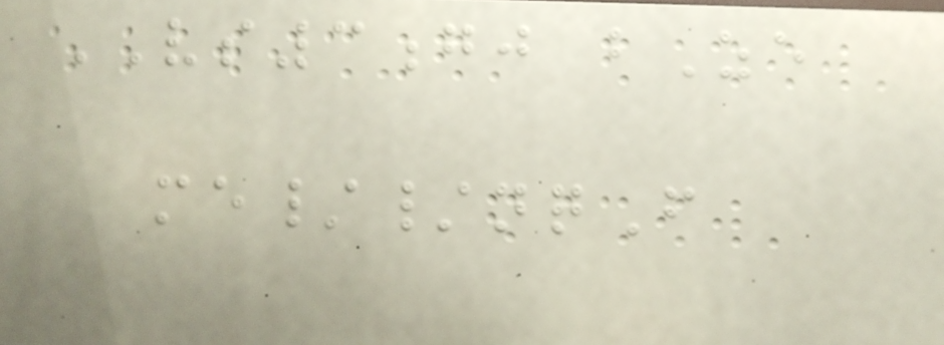VS3gj bZe
me//nqF
